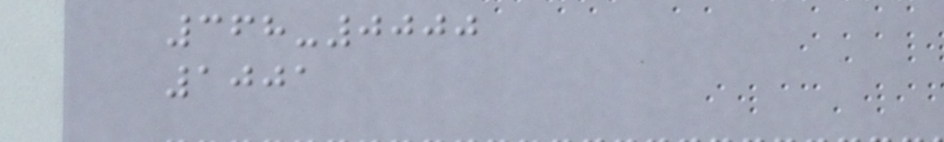368-0000
1001
